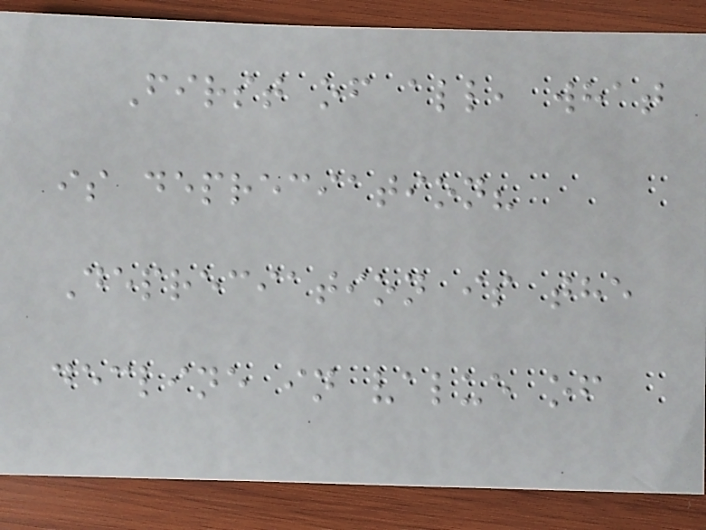First of all, what
is depreciation?
Depreciation is the
decline in value of
